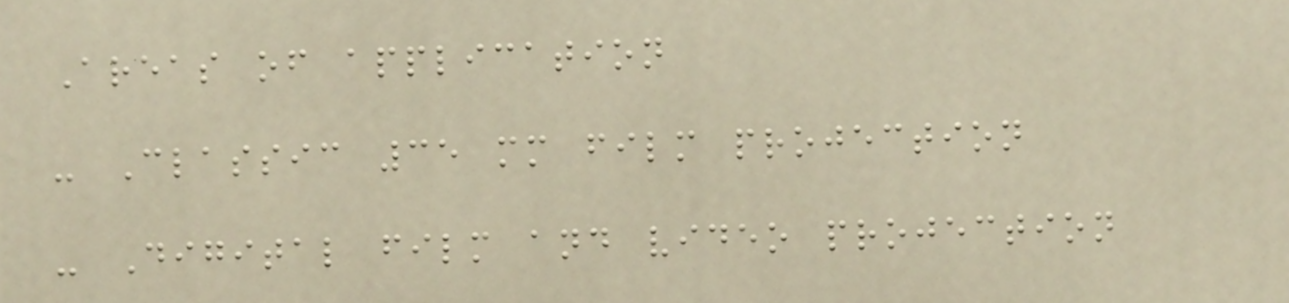Areas of application
- Classic 35 mm film projection
- Digital film and video projection
